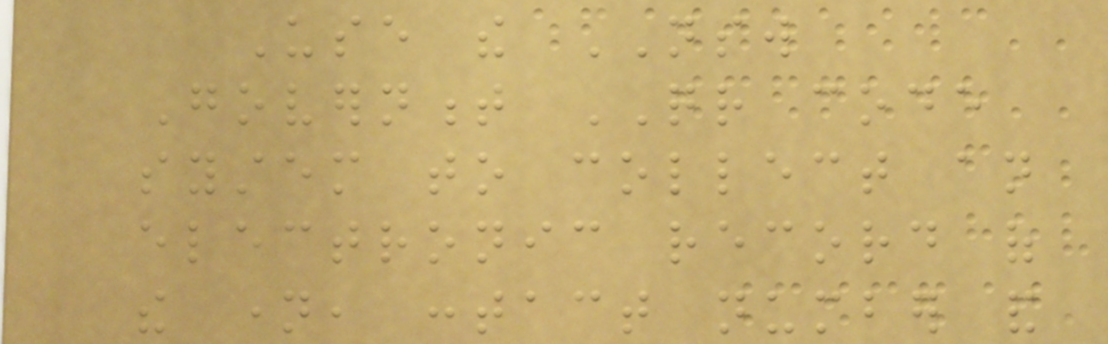Use the NSW
Government QR code
system to collect an
electronic record of
the name, contact number and
